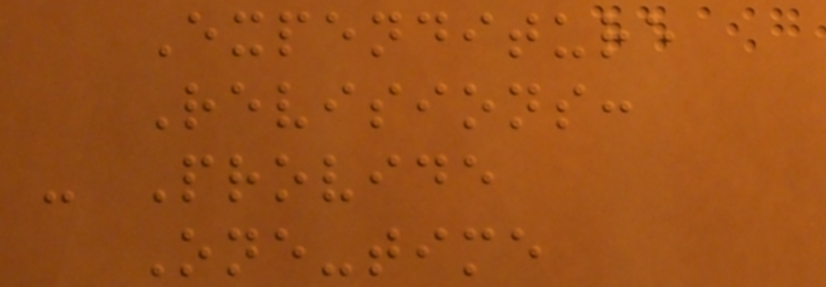Expenditure
Revisions:
- Provide
One-time
